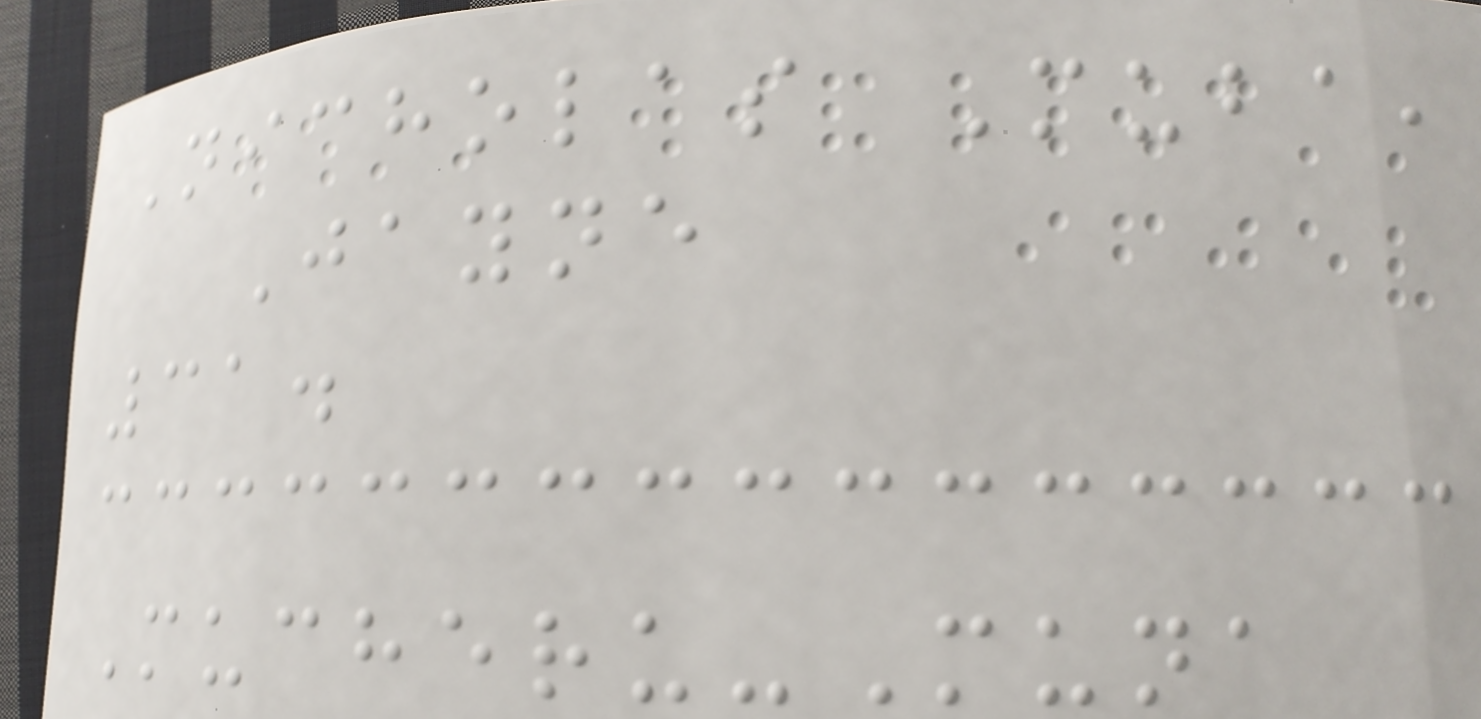Nicholas Muba,
Jayne
31.
Mucheru-Muna
